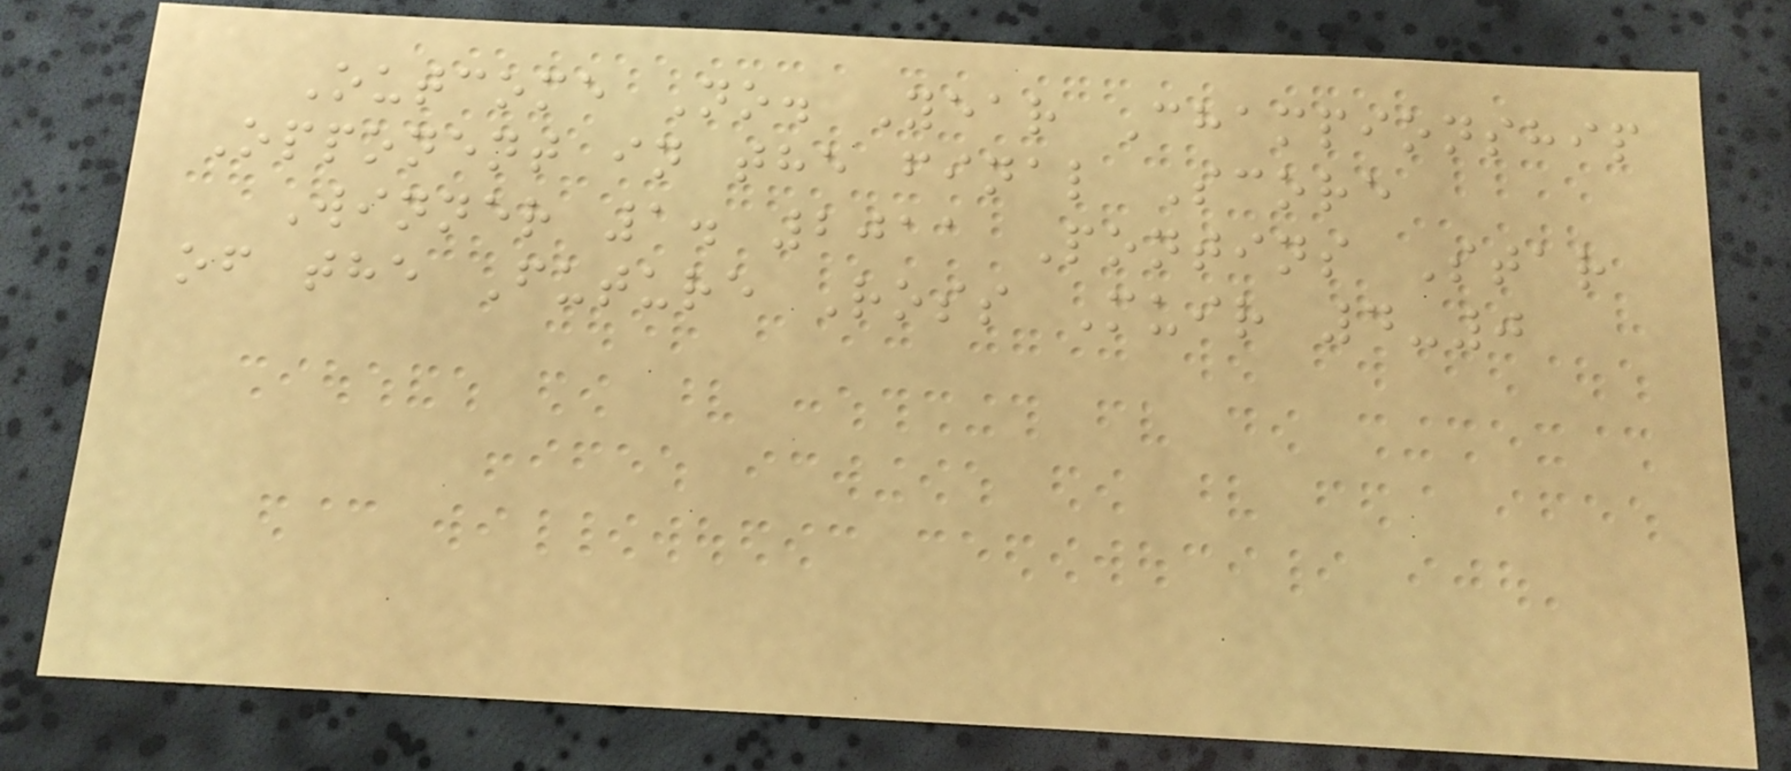Outcome No. Year Championship
Opponent in the final Score
Winner 1. 2011 Pontins Star
of the Future Ross Muir 4-0
